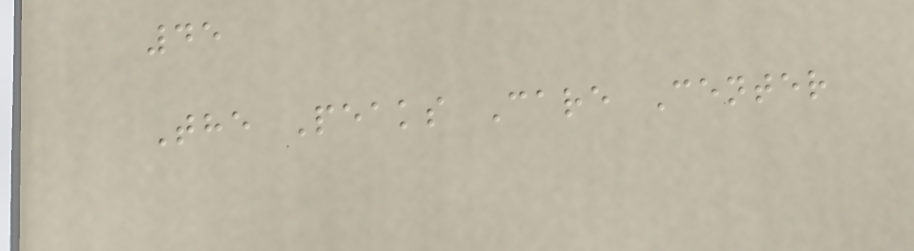45
The Peaks Care Center
